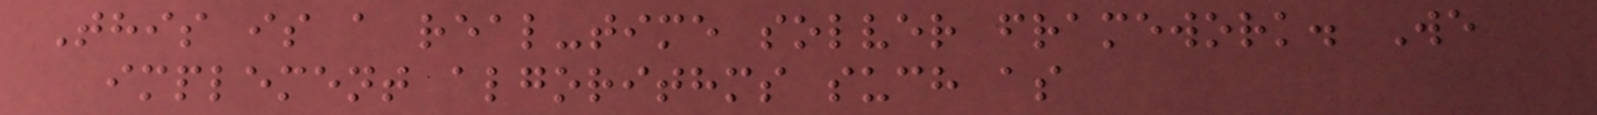This is a real-time solver framework. We
implement algorithms such as
